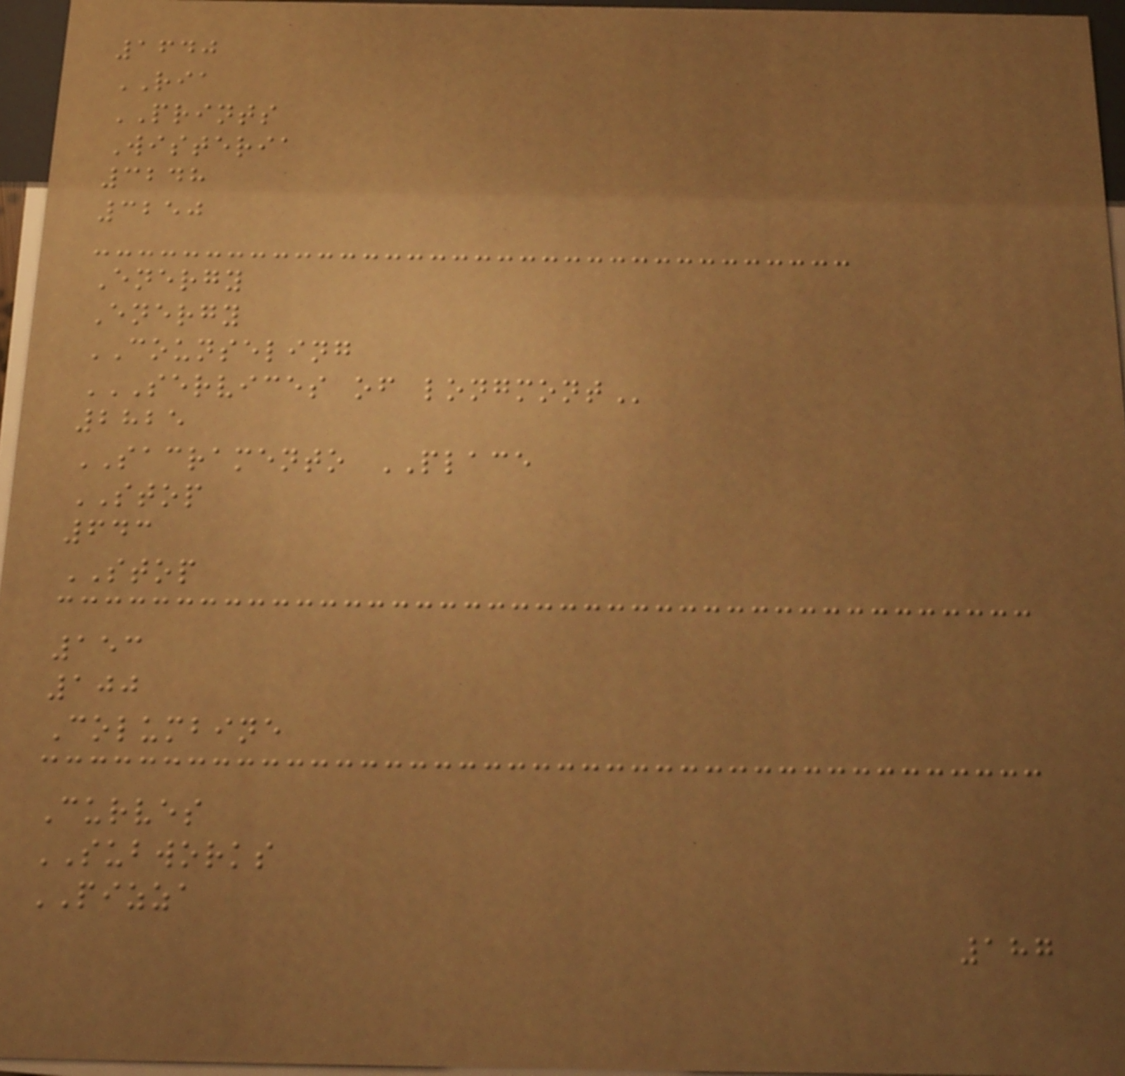1640
RIA
PRINTS
Wisteria
3248
3250
Energy
Energy
COUNSELING
SERVICES OF LONGMONT
2825
SACRAMENTO PLACE
STOP
643
STOP
153
100
Columbine
Curves
SUBWORKS
PIZZA
187
